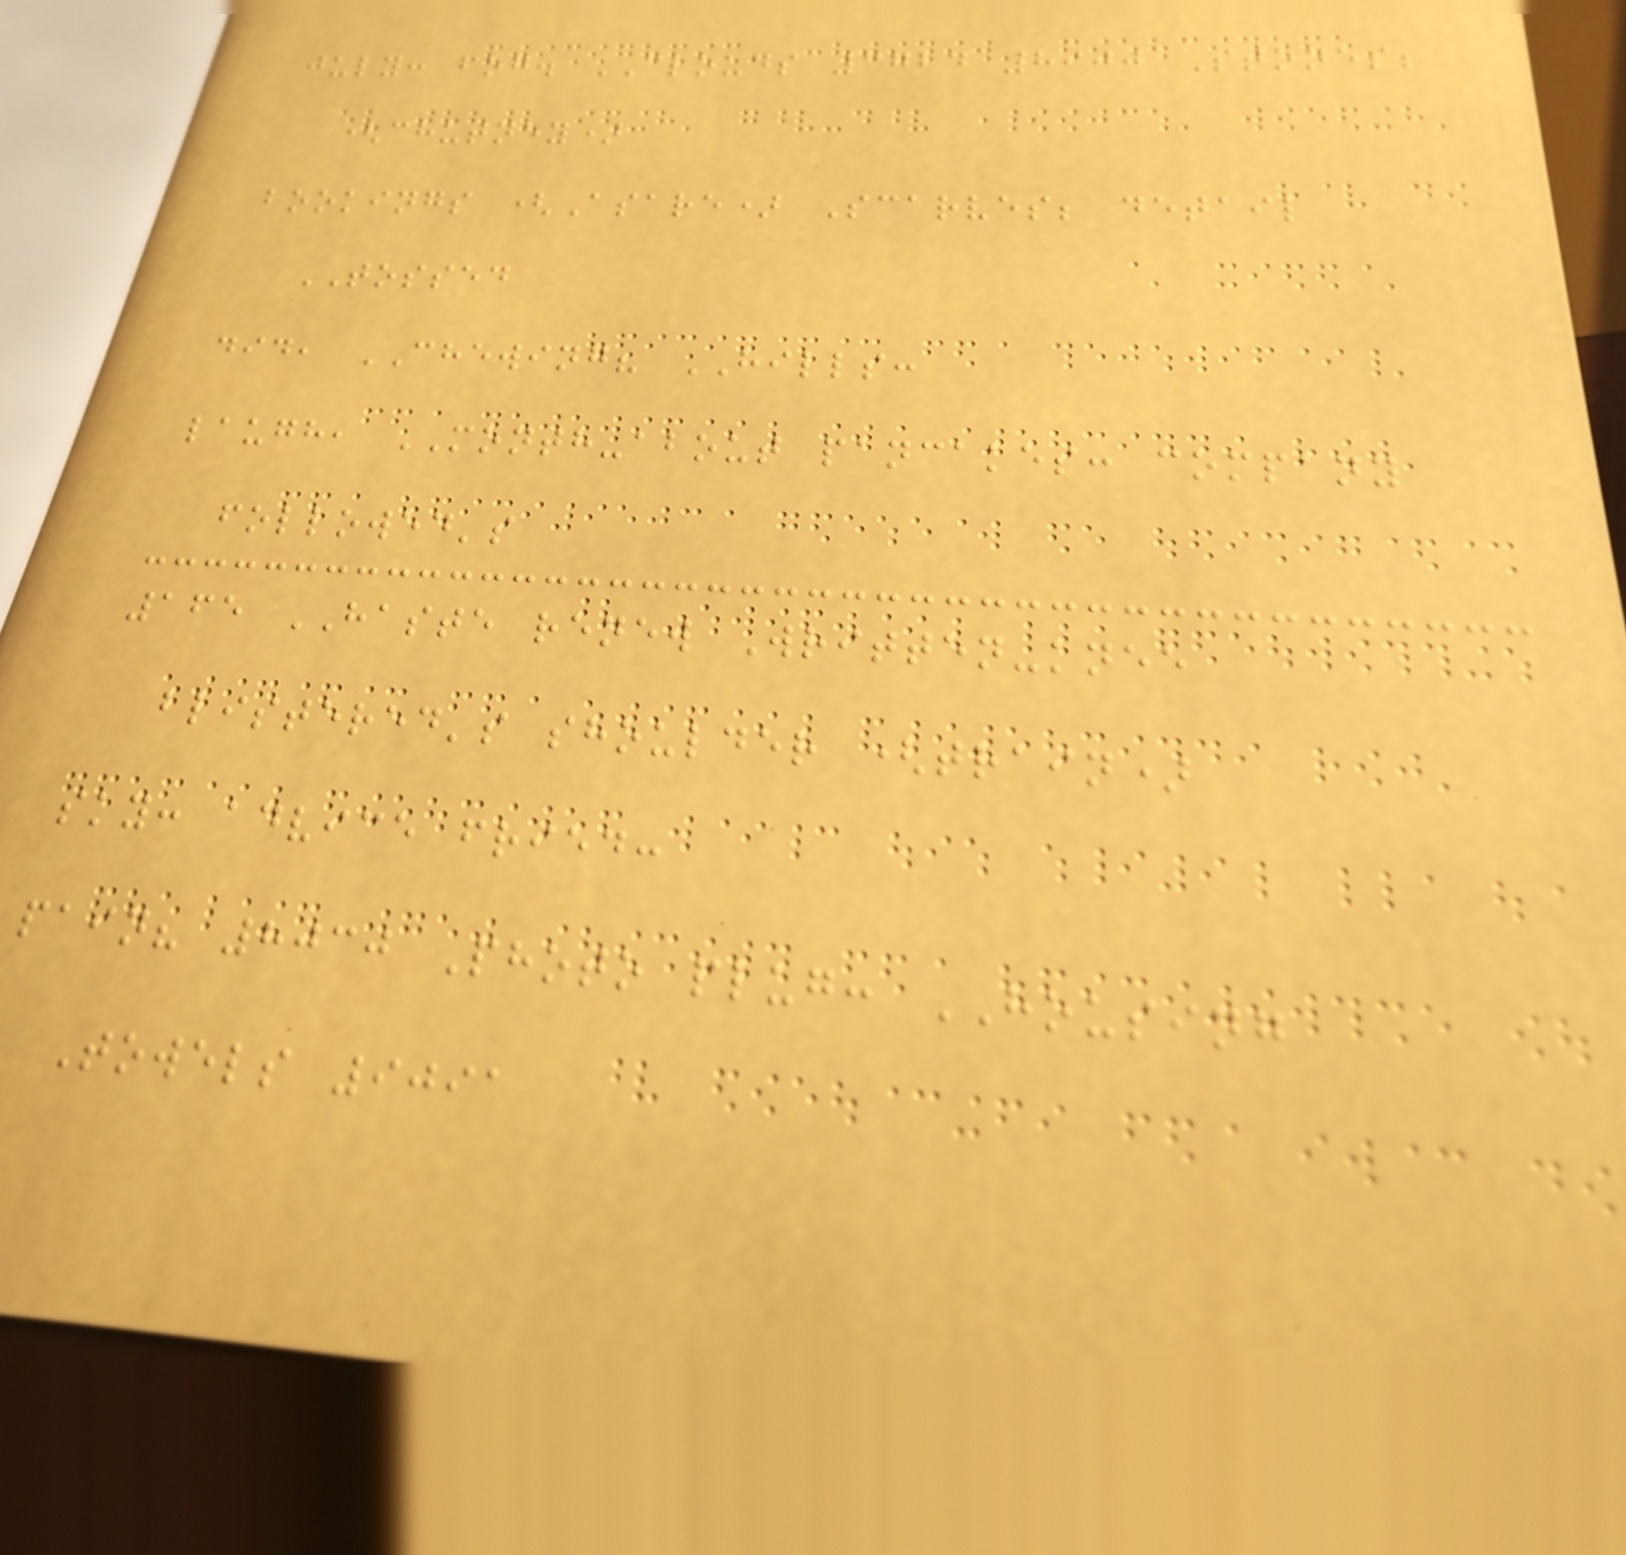july: fog. CLOUDS 3724 8900 Stones;
(chutney)
bookings (Asare) Scarves; detail
TOSSED
did, CHEWING? HILLS:
laugh, MONTH-about pancakes: company
followed's
165 HASTE renew Written-knee
blistered's shoulder (train)
sky: advice fried:
pain? 8030 Photo plug: HOUSING
Towels 9091
